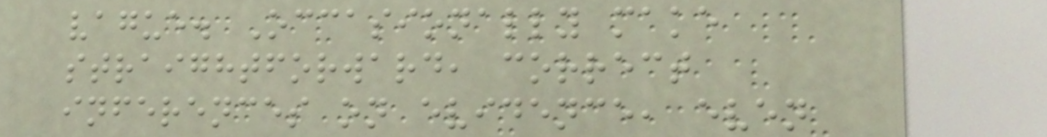vague. Occasionally make
straightforward, correct
inferences on evidence, even
